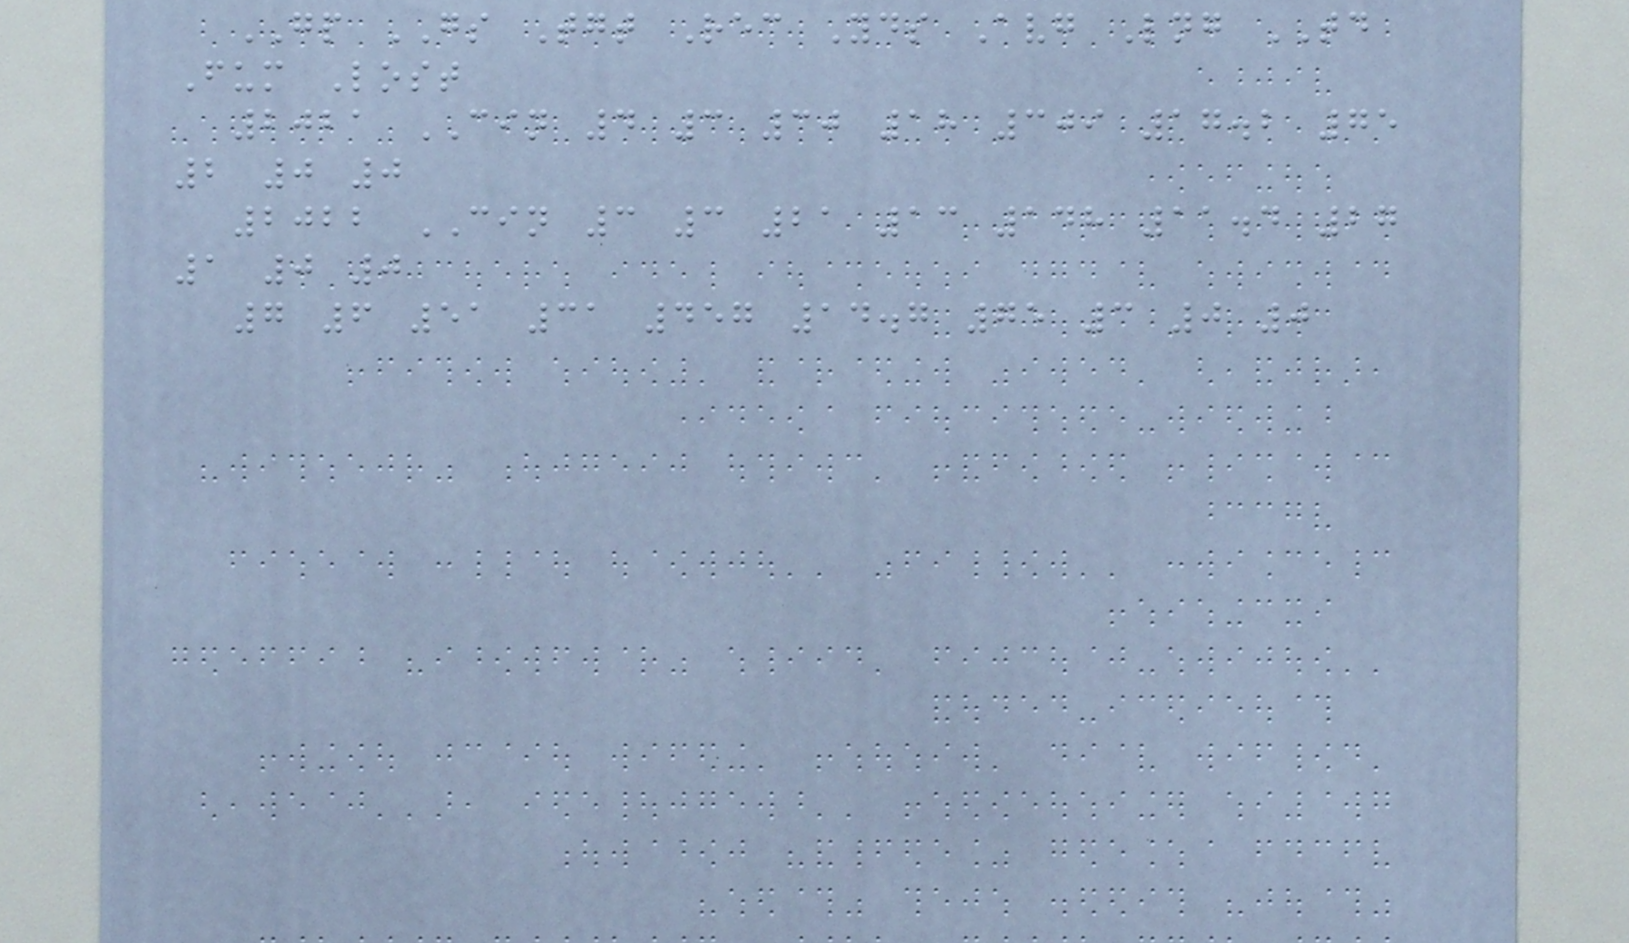GP GS Tgt Rec Yds Avg Lng TD
Fum Lost
2021 CIN 4 3 30 18 309 17.2 75
2 0 0
2022 CIN 3 3 21 13 148 11.4 27
1 0 0
7 6 51 31 457 14.7 75 3 0 0
